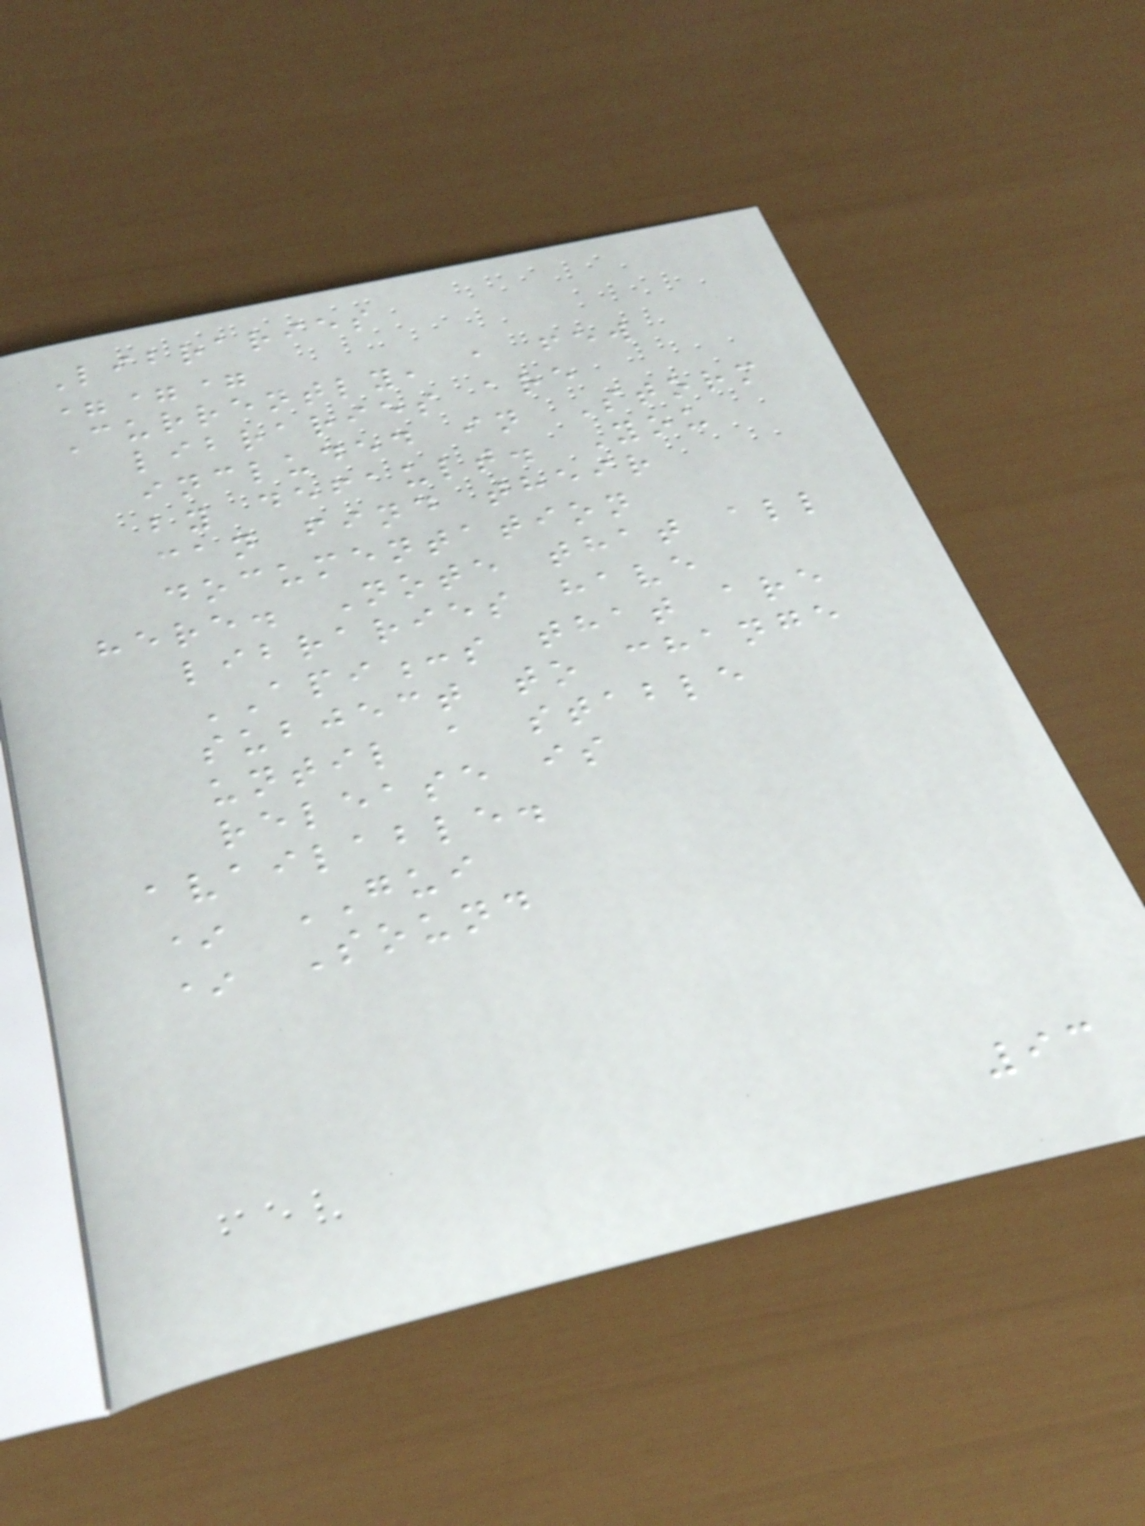Libraries
===
Currently, a few
libraries are
included in Storm
by default. You
can find their
documentation
here. Note that all
libraries have
API:s that are
subject to change
until a stable
release is
available.
* GUI
* Sound
93
